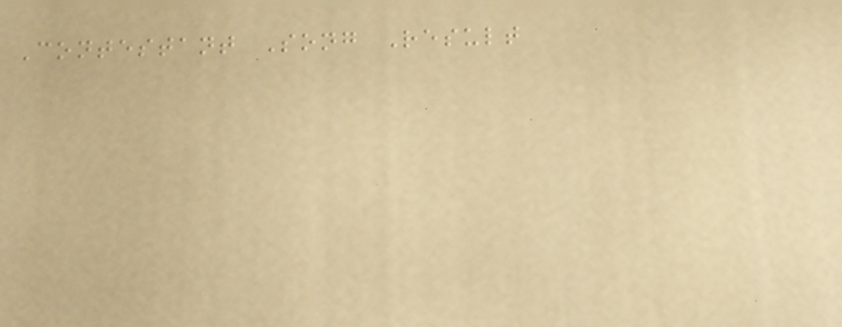Contestant Song Result
